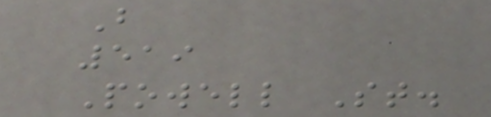B
519
Powell St.
